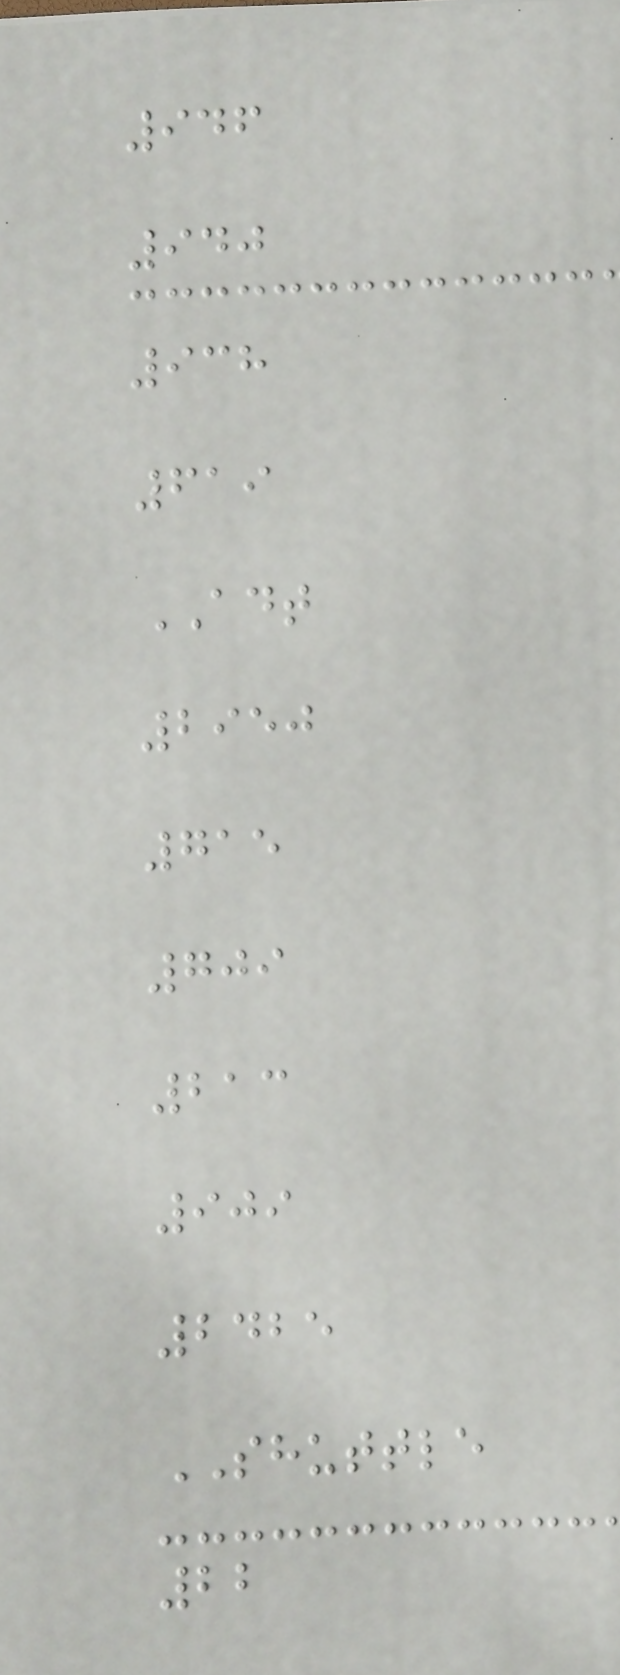946
940
938
619
ADT
2950
715
709
213
909
2425
SHUTTLE
22
